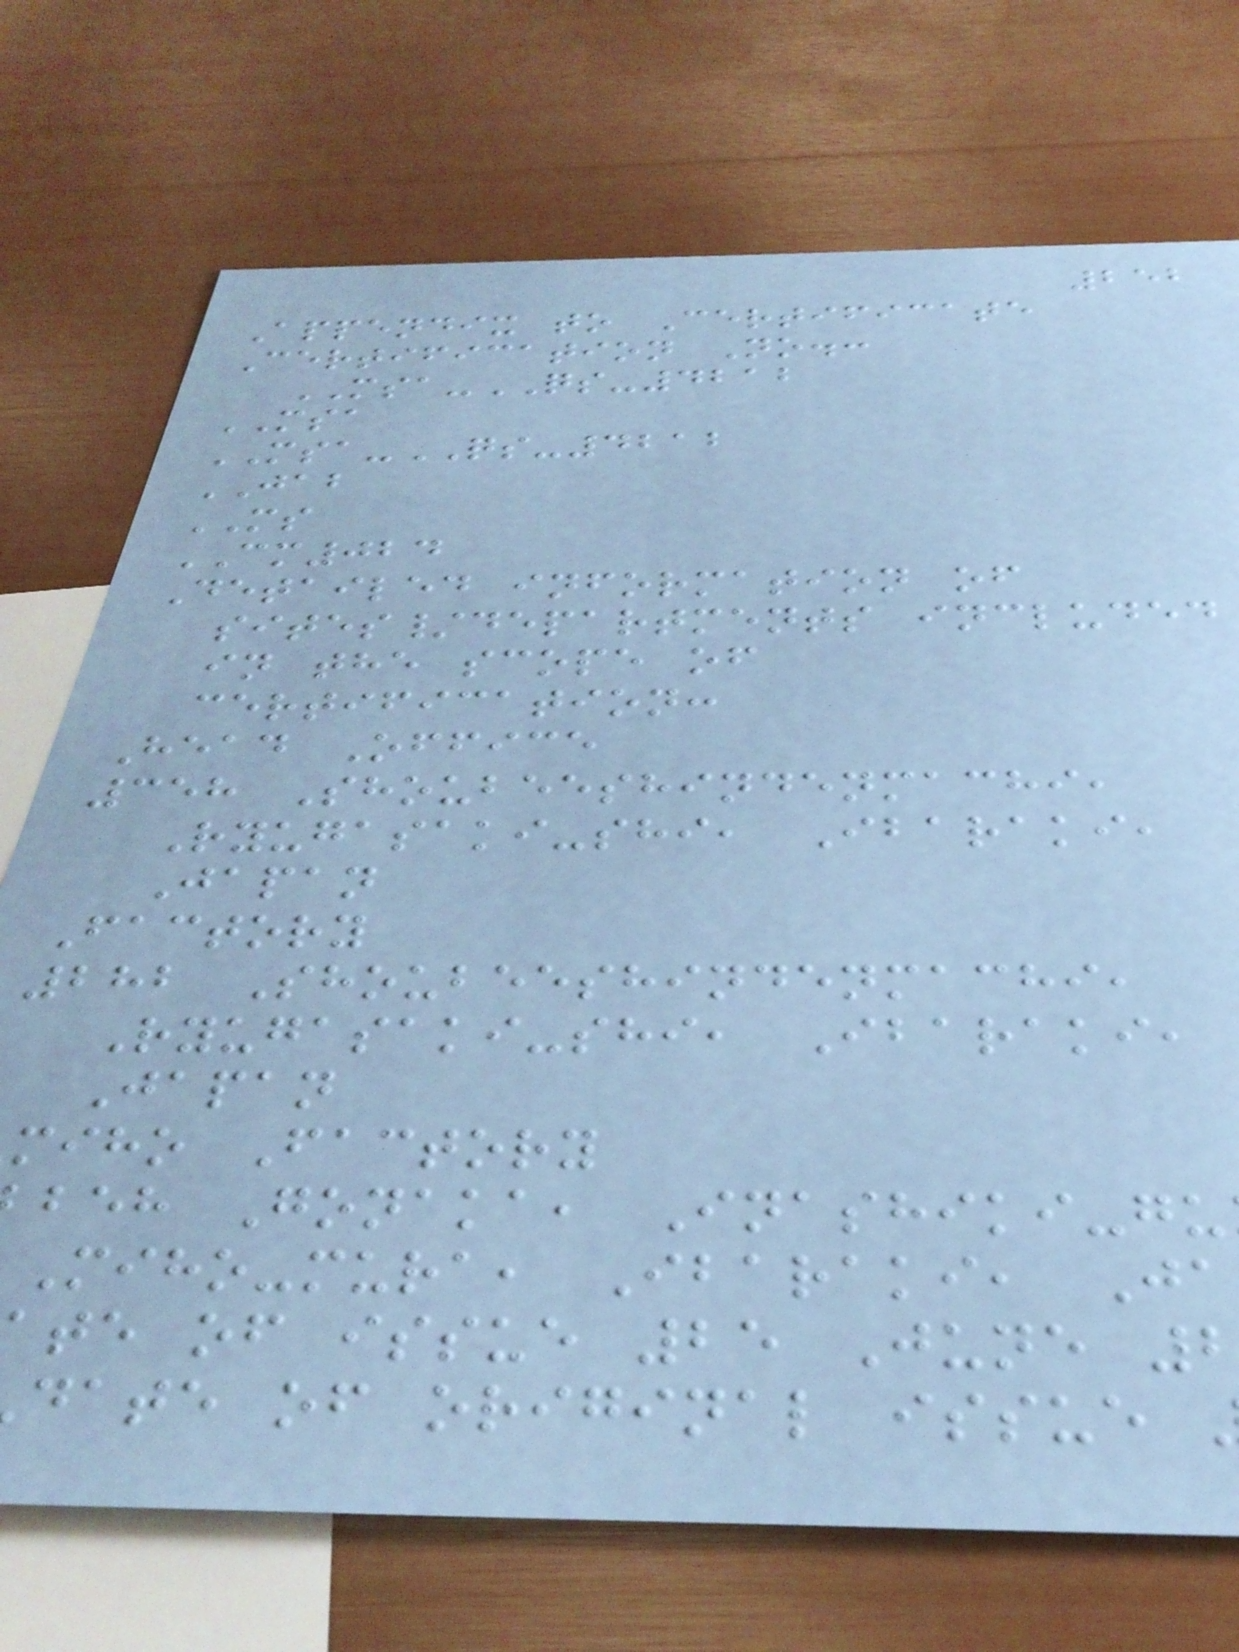252
Appendix to Certificate
Certification No.:
MSA-QS-4212
MSA
MSA-QS-4212
JAB
MS
CM024
Detailed information of
sites/departments included
in the scope of
certification:
Head Office
358 Shoubeeshindenmachi,
Ryugasaki-shi, Ibaraki,
Japan
Factory
282 Shoubeeshindenmachi,
Ryugasaki-shi, Ibaraki,
Japan
miho Factory
beh Gonaka, Inashiki-gu
Miho-mura, Ibaraki, Ja
te of issue 25 June
date of original issue
